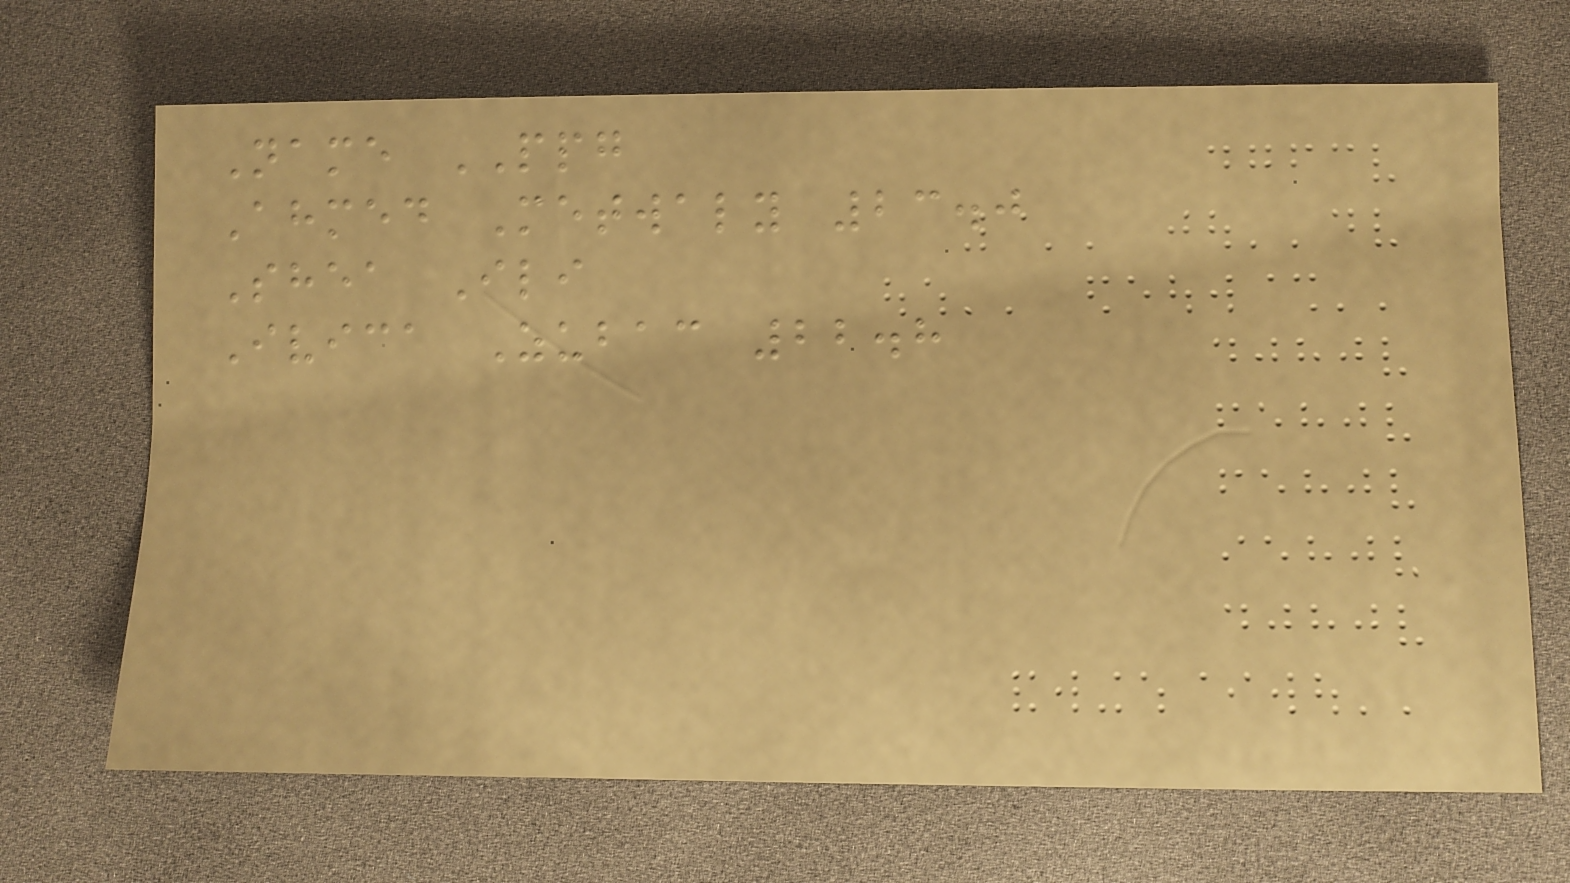Name PPG
Ahmed Metwaly 23.0
Shea Ili
Ivica Zubac 22.8
